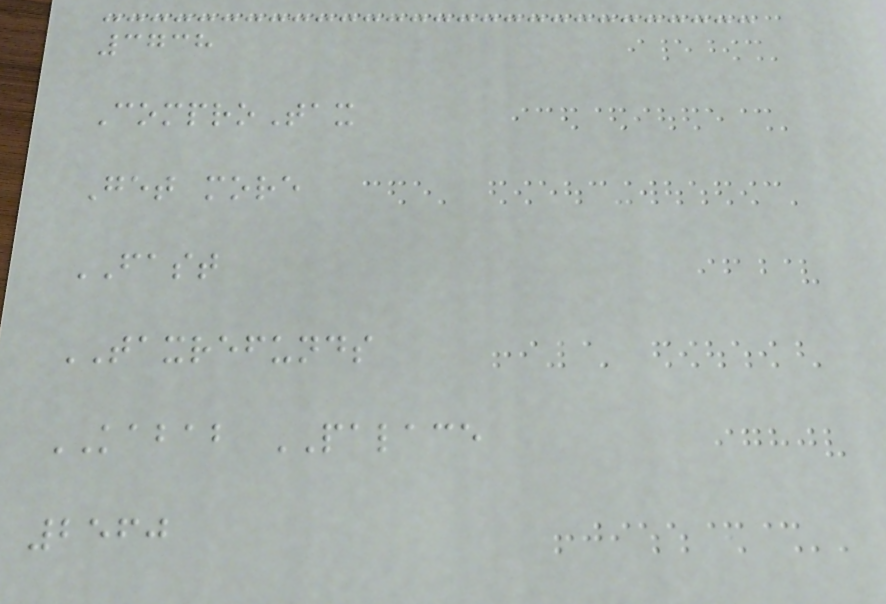3738
ComproTax
Get more
FAST
TAXREFUNDS
KABAB PALACE
2560
